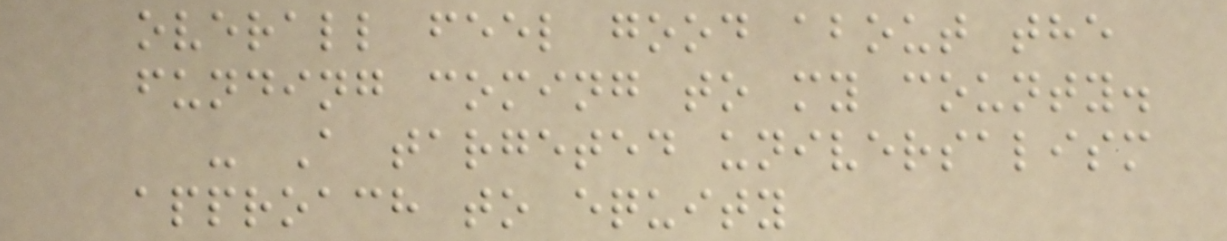overall feel good about the
funding coming to my county.
- A targeted universalism
approach to equity
